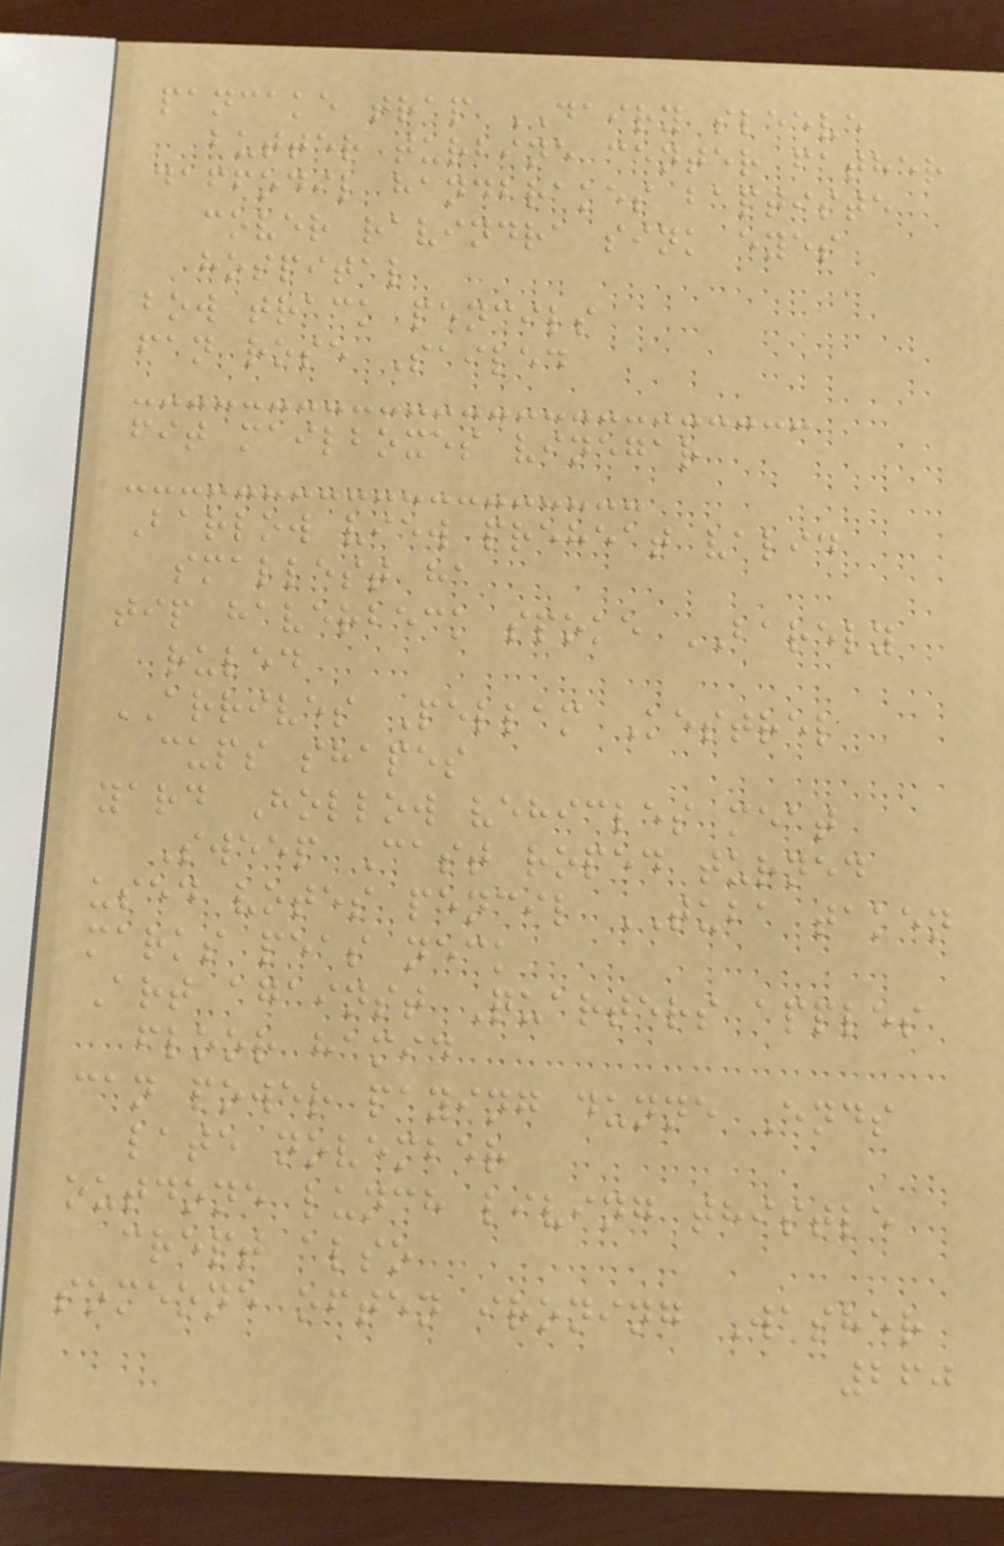pancake trap DAIRY sleeve
butter turbine center father
daffodil handbrakes baptiste
cover ravindra sink eyes
hospital
bow track pencils
fan rose Sailed
fit mailboxes vinegar
Barlow view preheat valid
smallest ha
tip haverbeck spoke BARELY
ruled
ARRIVES Pellam Kestrel
cups shapes
yard Hollow vehicles meat
Sweep Cast roped turned
used votes pencil TUBA taken
marks peas neck
Art against Quarters apples
floor hamid
can power paying dunne Ends
late november
outdone lunch living thistle
crept also
someone often ironing Washer
260
